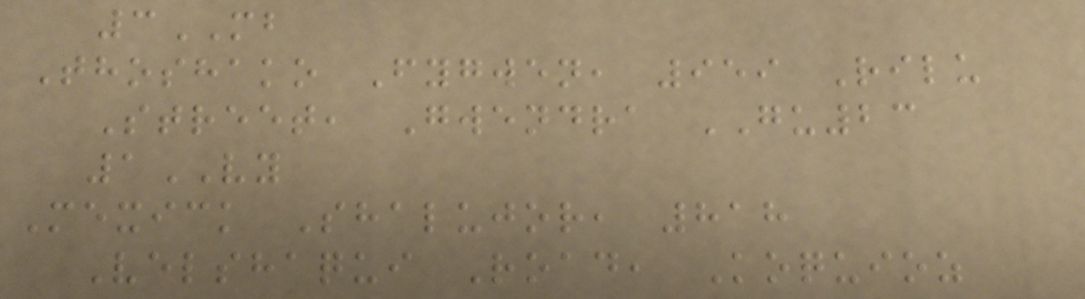3MB
Thoshako Fygwen, 959 Rilu
Street, Gwendra GU23
1VY
Mexick Shalujor, 818
Velshaqui Road, Koquioz
